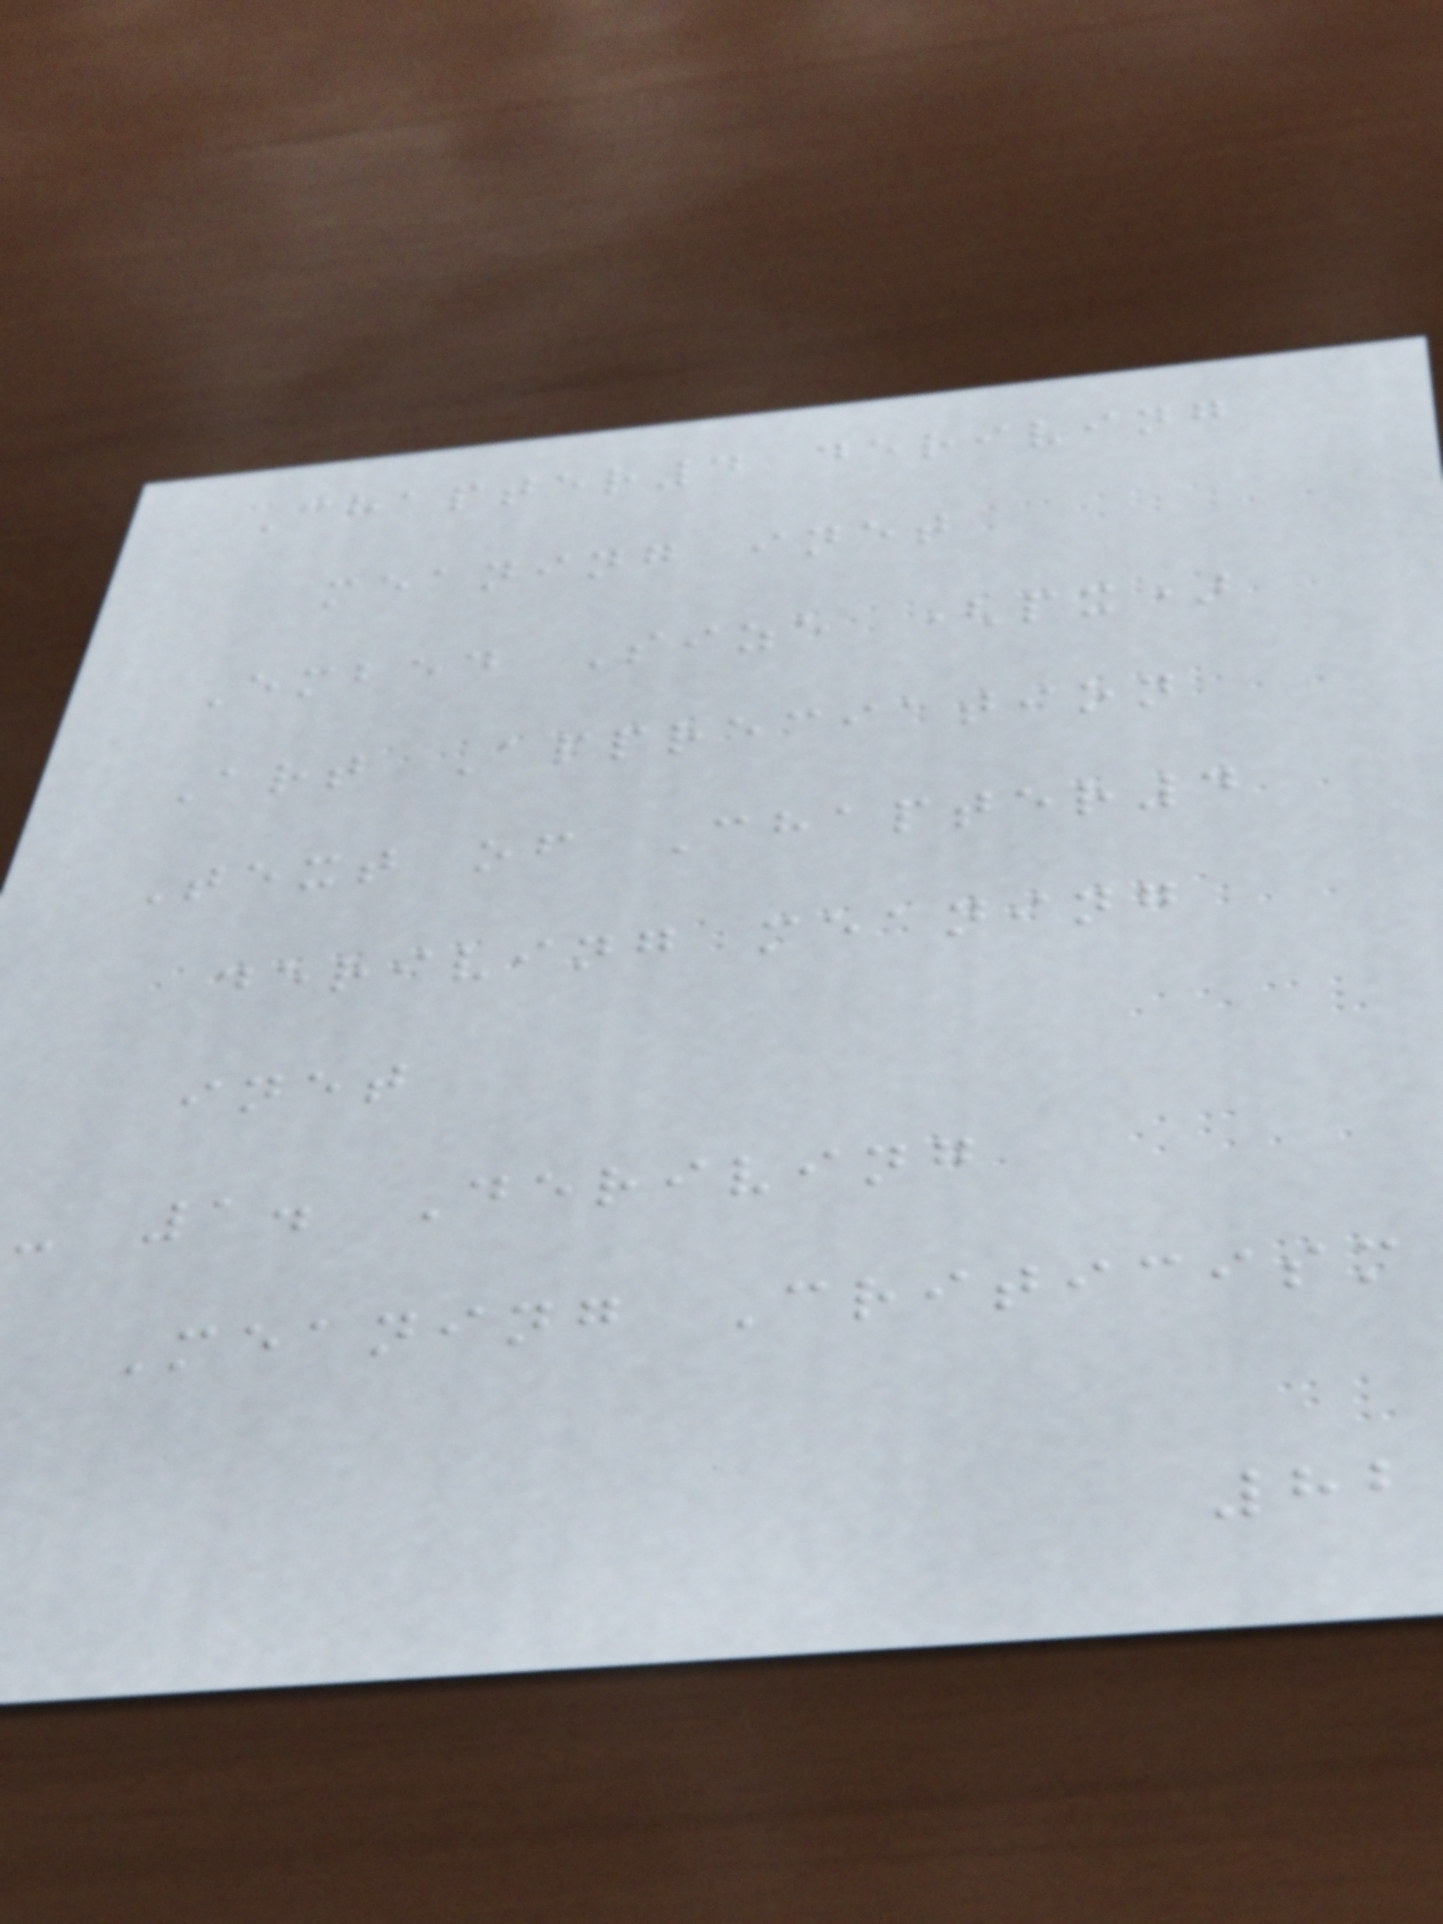Chapter4 deriving
meaning inet
Embed Size (px)
Art Appreciation
Text of Chapter4
deriving meaning
inet
- 1. Deriving
Meaning Criticism
82
